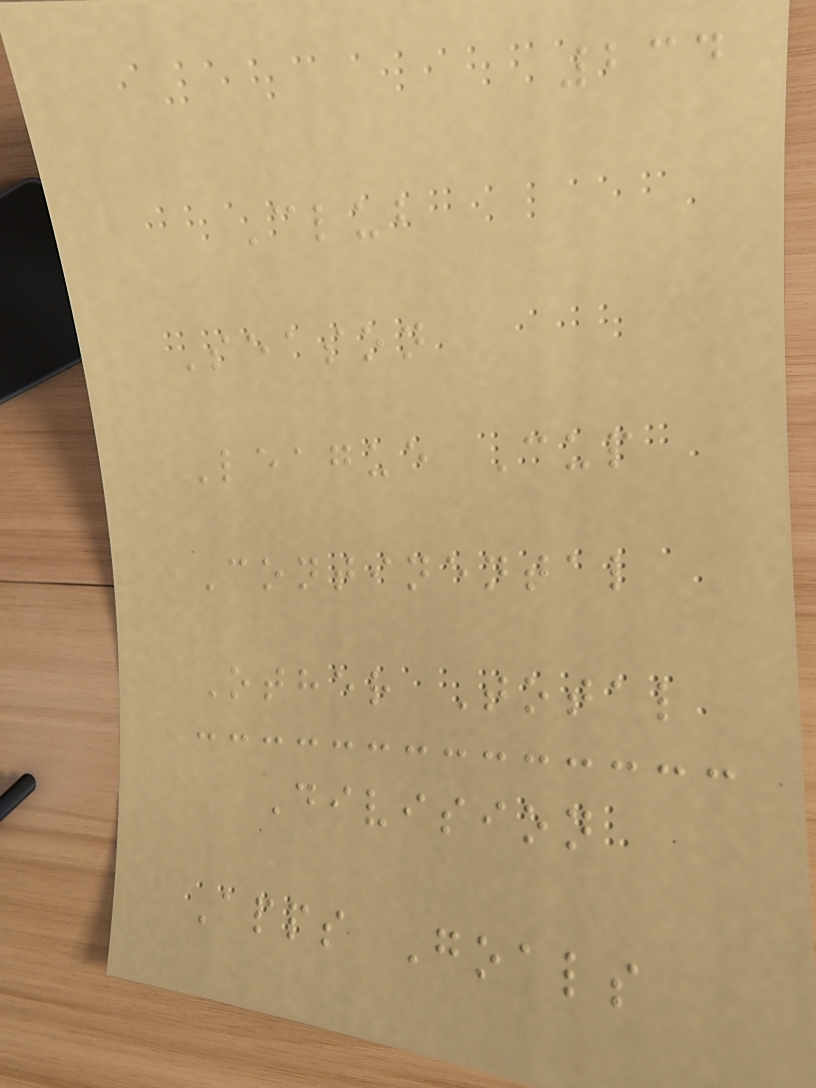234
Club
Season
League Cup
Continental
Other Total
Division
Apps Goals
